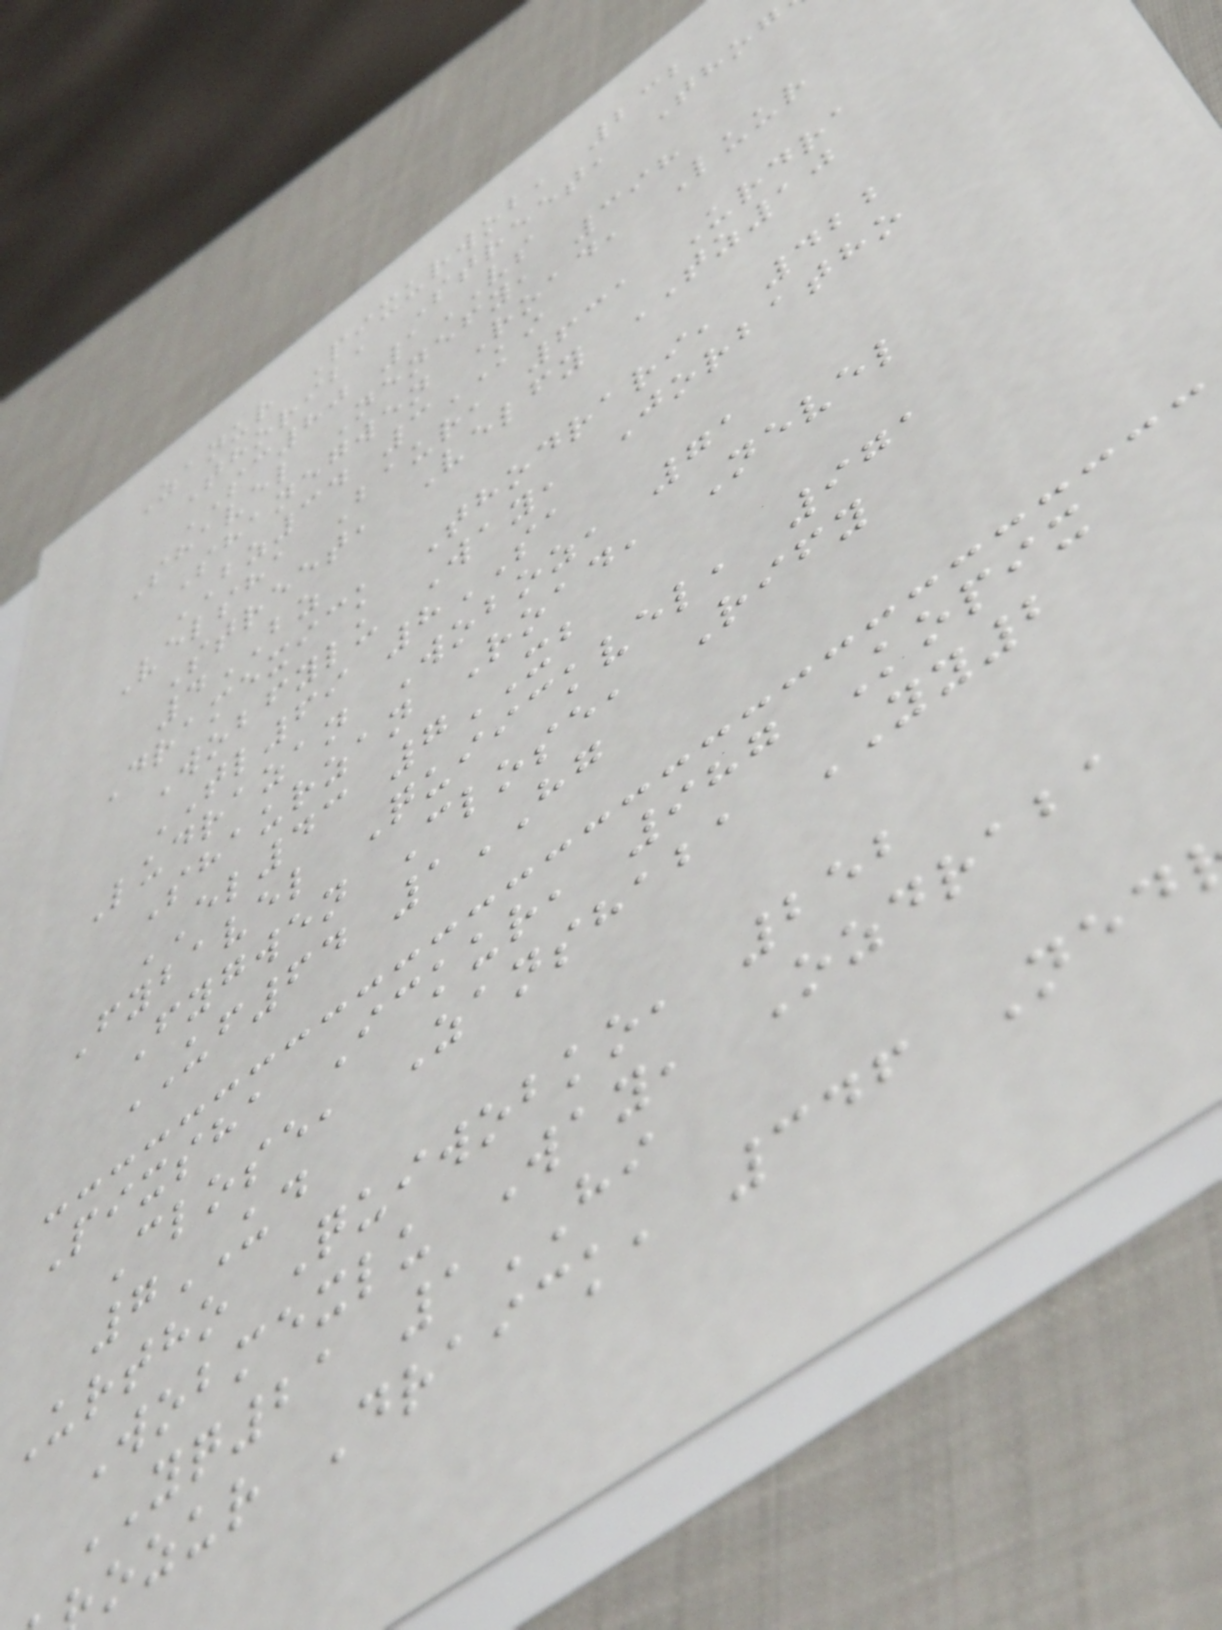Zanur Pixurwob, 232
Thoriba Street, Thog
SC80 1VS
Shavel Nenefy, 398
Shanegwen Road, Luur
BZ34 3KI
Velsha Baur, 631 Urdra
Street, Velfy TZ10
4BZ
Dramexick Thodrari, 422
Wobfylu Way, Jorbatho
TL69 8SA
Ludrazan Woboz, 71
Shaurzan Road, Nevel
EL43 7XB
Fybavel Quiickvel, 971
Fygwen Close, Rify
UF64 1HG
Pixsha Ickur, 987 Kopix
Close, Zanshaba YY2
7UD
Urtho Quiwobko, 252
Wobmexlu Way, Ozdraba
YQ21 1HI
ozur Draick, 346 Ned
